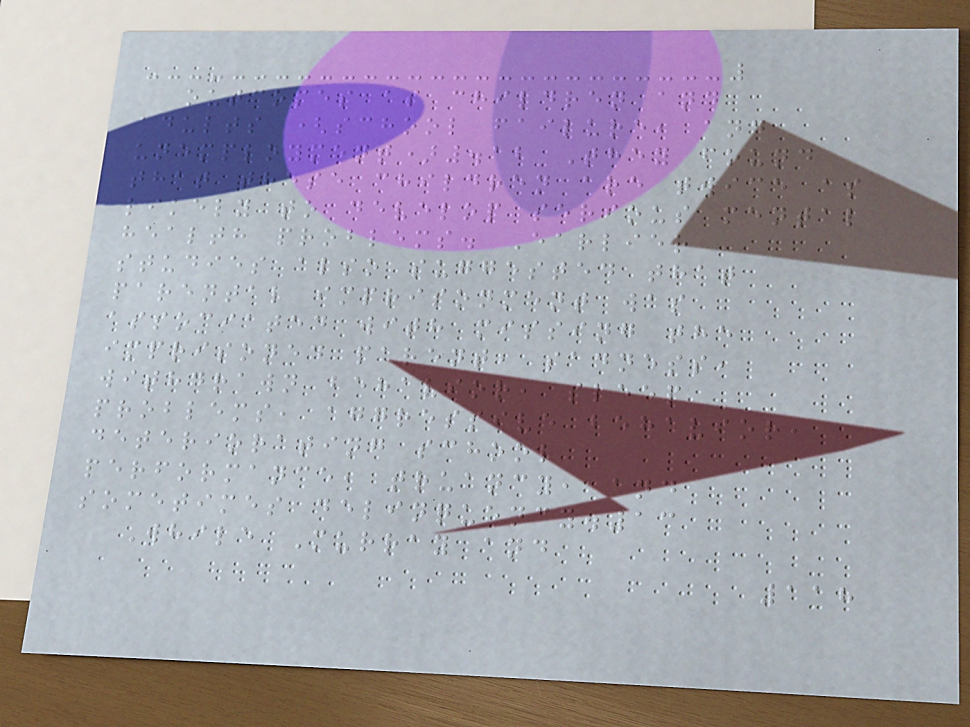outcomes as children and
adults (school failure, and
unemployment).12 They found
that these children are twice as
likely to develop serious mental
health problems. Earlier
studies also suggested that
parental imprisonment was
associated with missing the
imprisoned parent, sadness,
withdrawn behavior, sleep
problems, aggressive behavior,
deteriorating school
performance, truancy, and
sometimes delinquency.13
While Murray and
118
